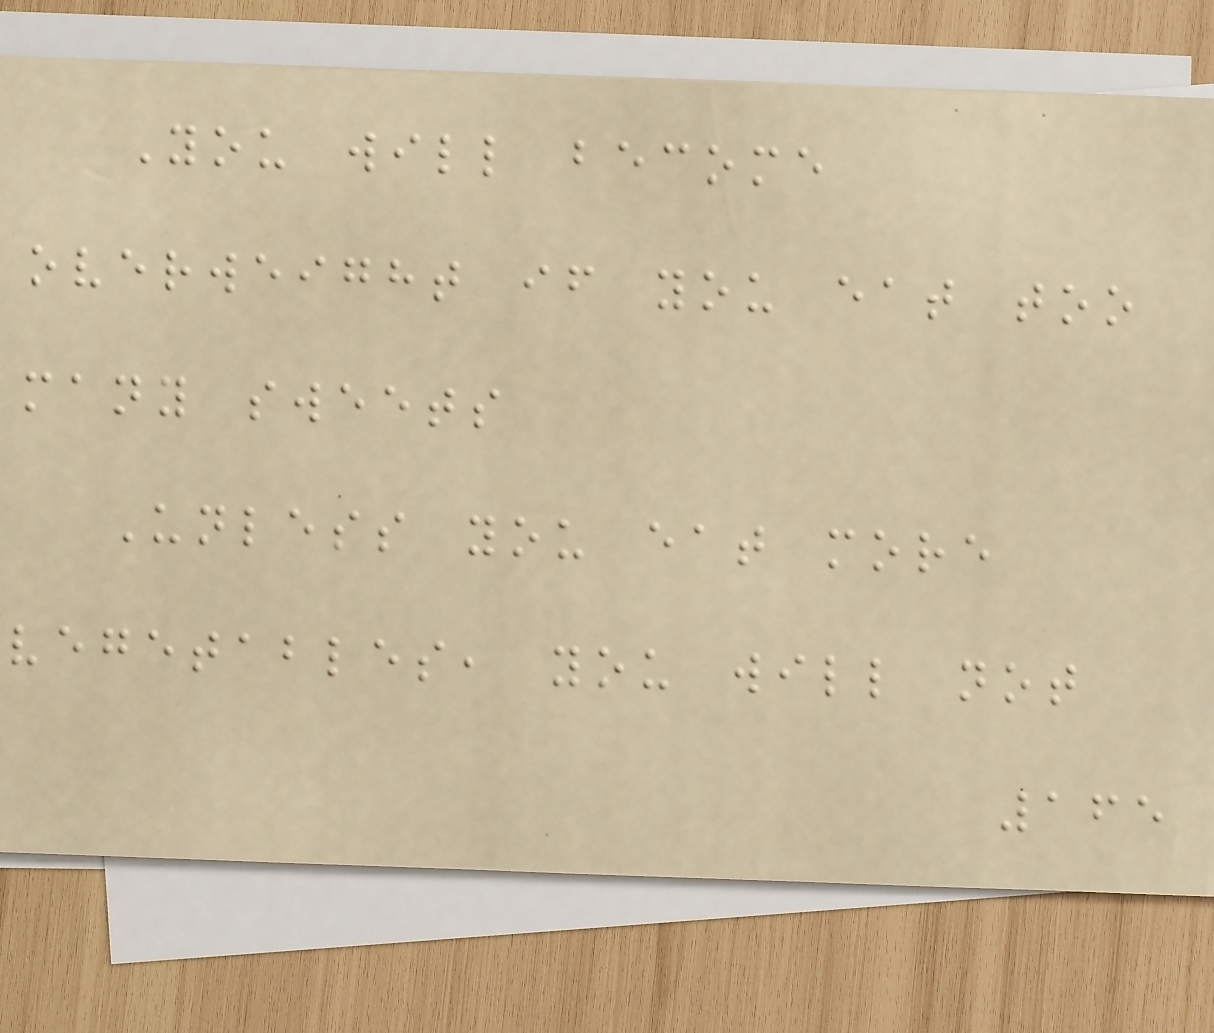You will become
overweight if you eat too
many sweets
Unless you eat more
vegetables, you will not
165
